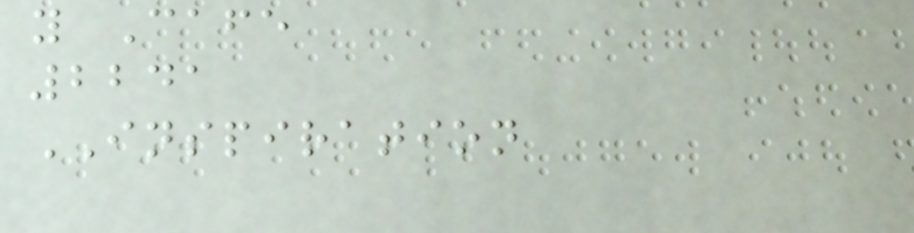y Cafe
2241
INSPIRATION
